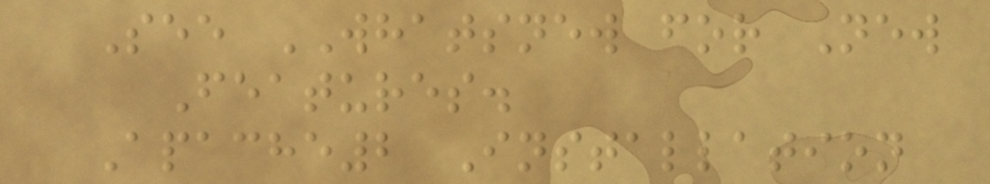See WHATSNEW for New
Features.
Apache2 Installation
